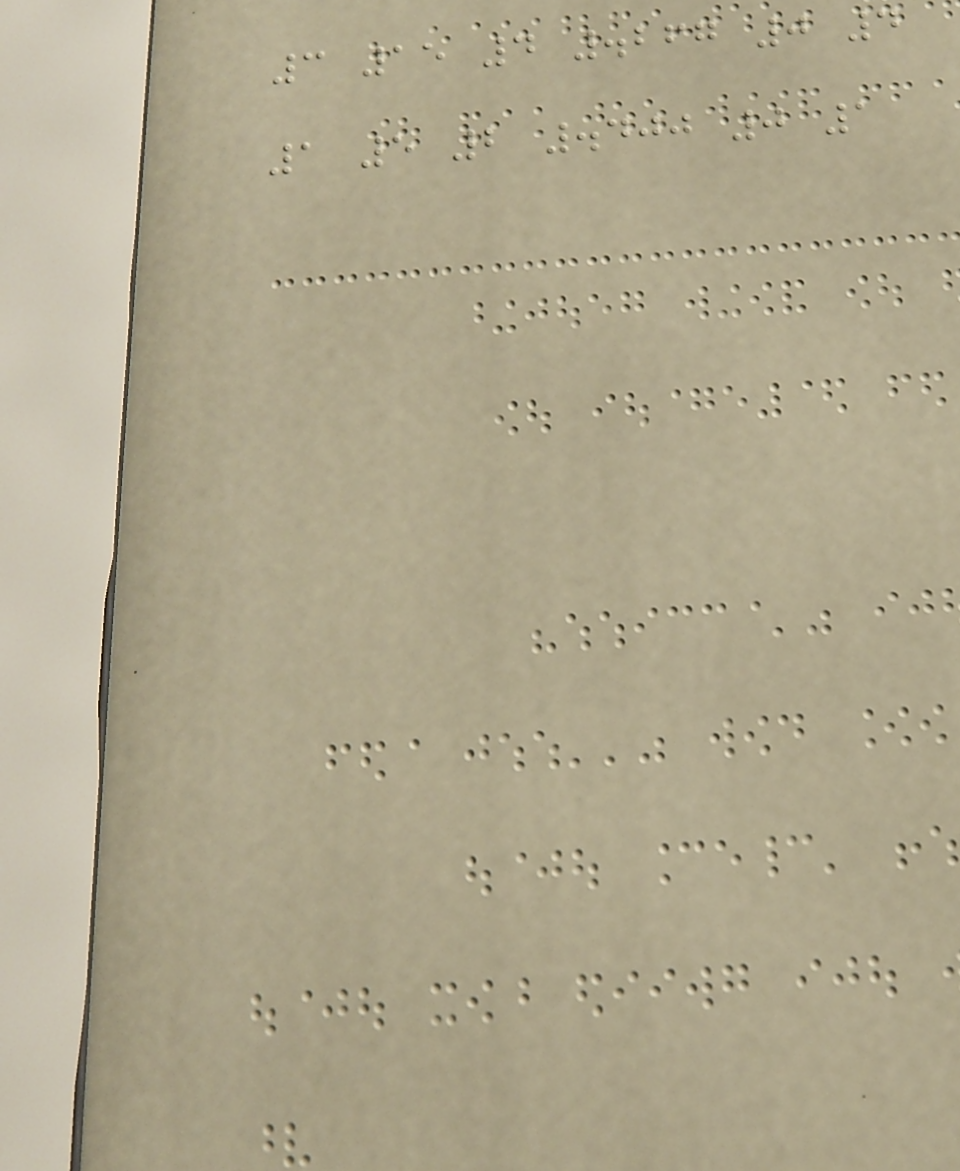3 15 4 .267 0 4
1 5 2 .400 0 1
